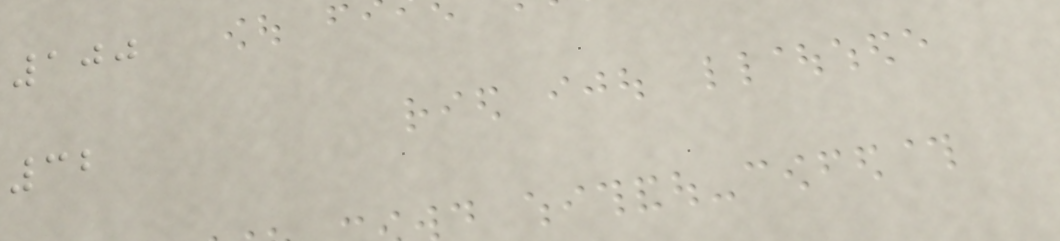100
32
